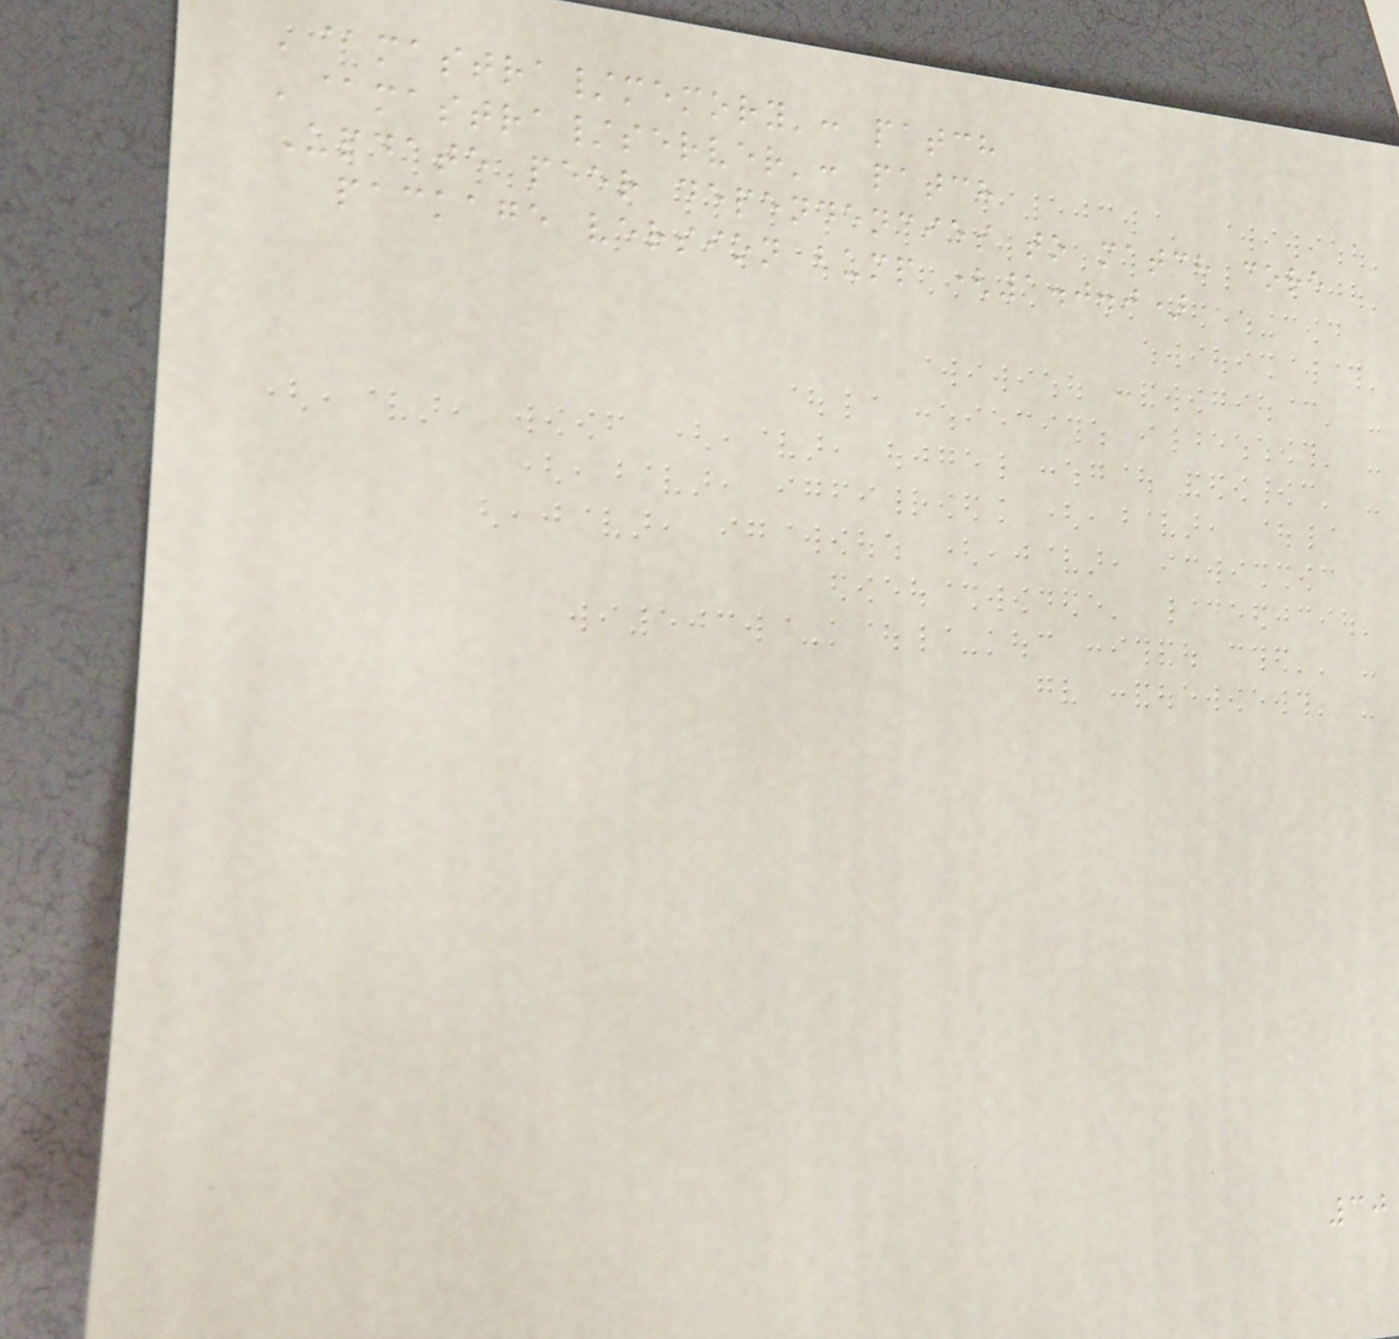'@mastra/memory': patch
'@mastra/server': patch
Update peer dependencies to match core
package version bump (1.0.0)
30
